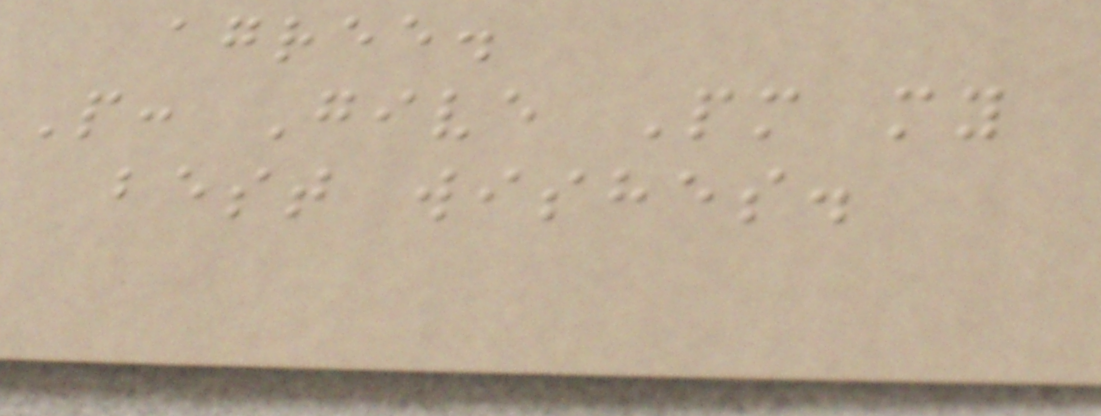agree.
P: Give Pm my
best wishes.
